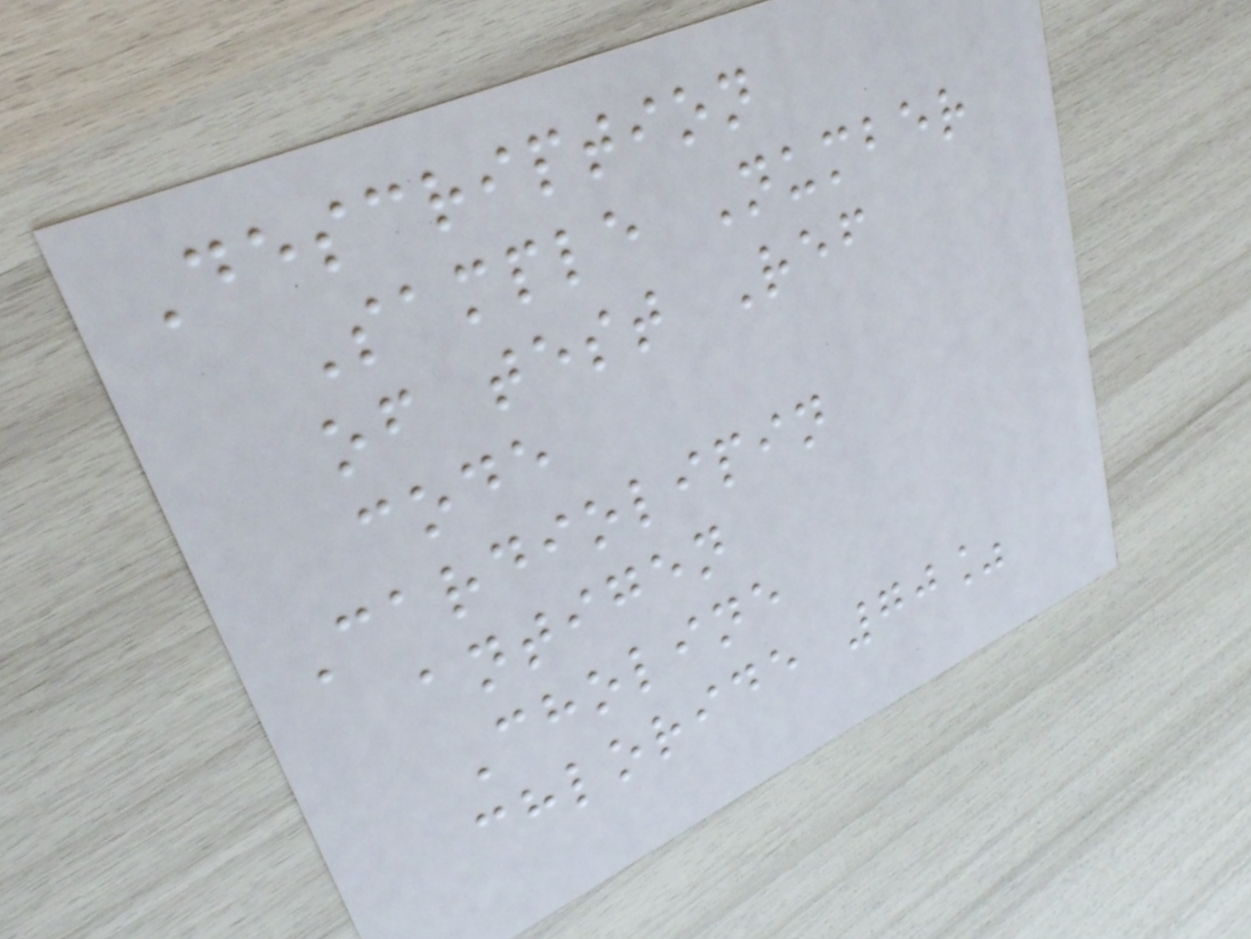Description
Sample Number
of test Ref
code
Cardiolipin
antigen
Choline
chloride 70%
